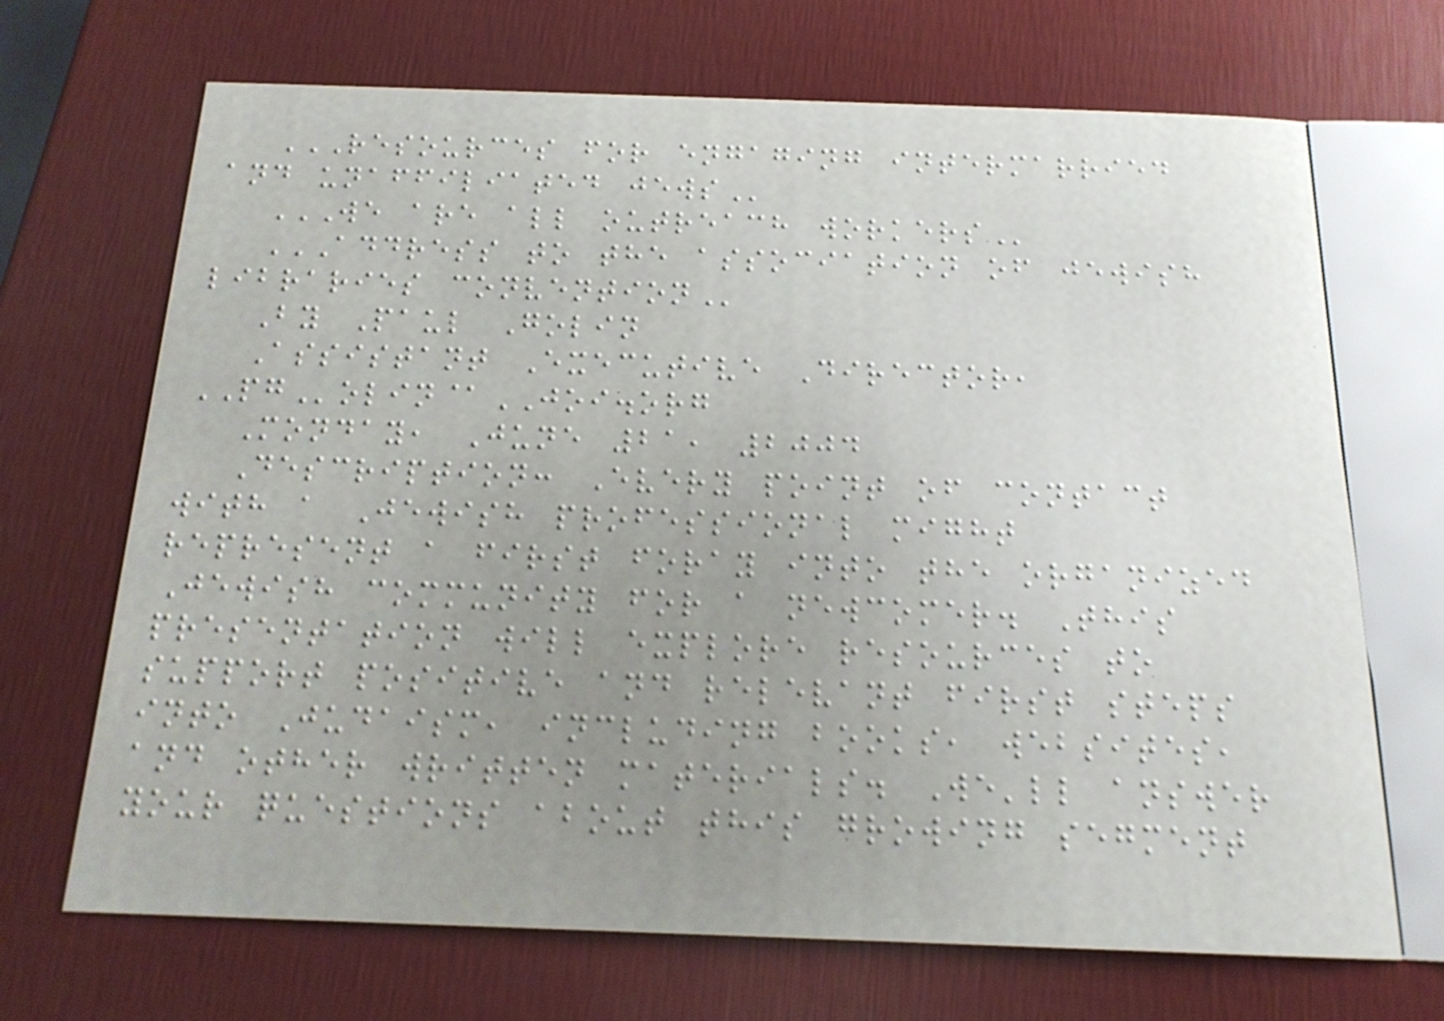RESOURCES FOR ENGAGING INTERMARRIED
AND UNAFFILIATED JEWS
WE ARE ALL OUTREACH WORKERS
ADDRESS TO THE ASSOCIATION OF JEWISH
LIBRARIES CONVENTION
By Paul Golin
Assistant Executive Director,
PGolin@JOI.org
Monday, June 21, 2004
Description: Every point of contact
with a Jewish professional might
represent a first foray into the organized
Jewish community for a newcomer. This
presentation will explore resources to
support positive and relevant first steps
into Judaism, including books, websites,
and other written materials. We'll answer
your questions about this growing segment
